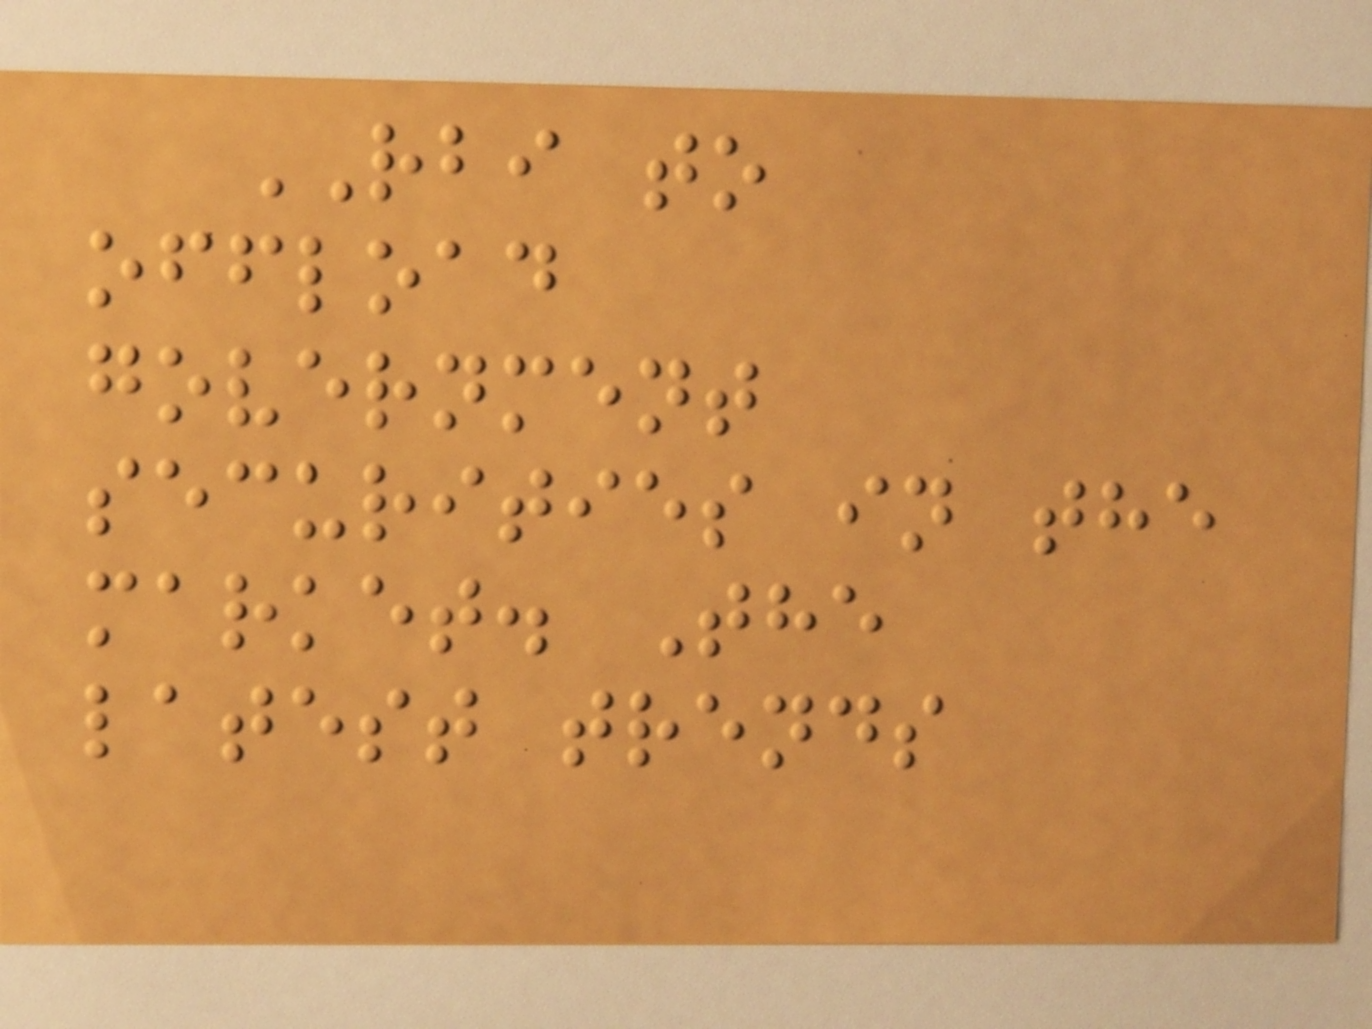RBI to
offload
government
securities in the
market. The
latest trends
